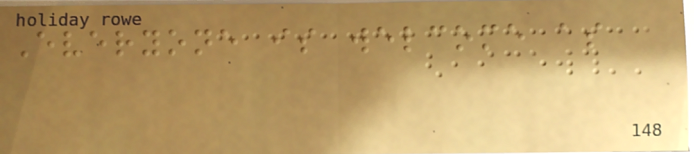Everyone is welcome as
